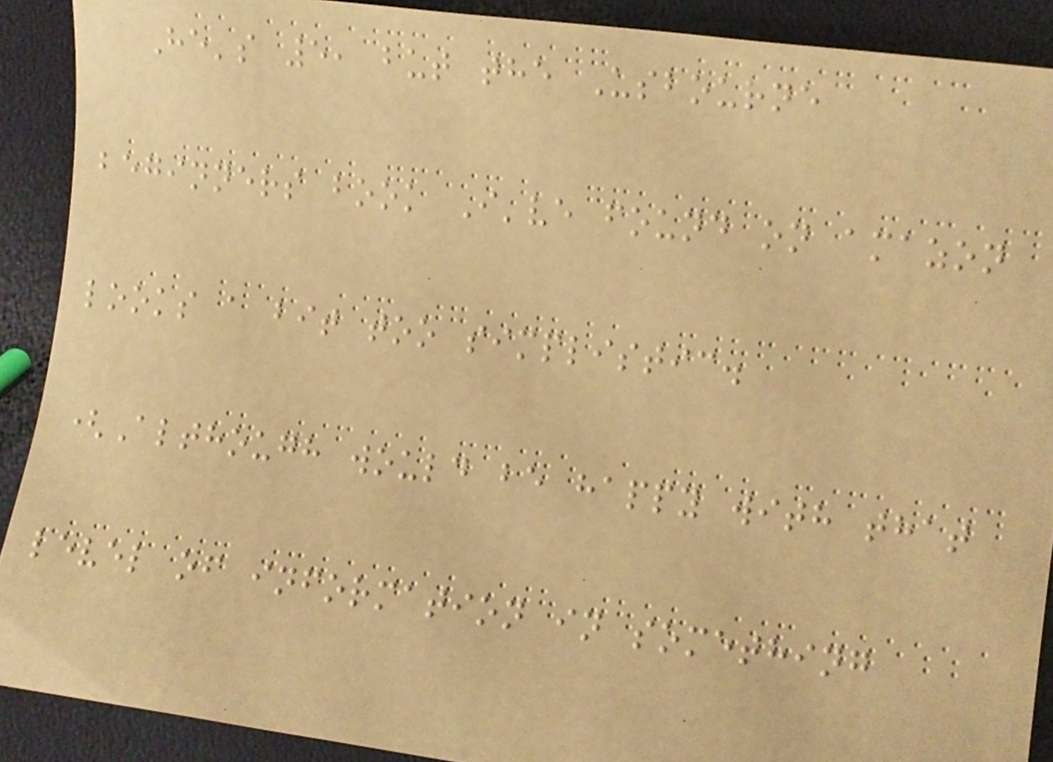He's 5, but the Usbourne
beginners book I've found on amazon
looks a bit too simplistic.
(Although would be happy with that
level of information in something
